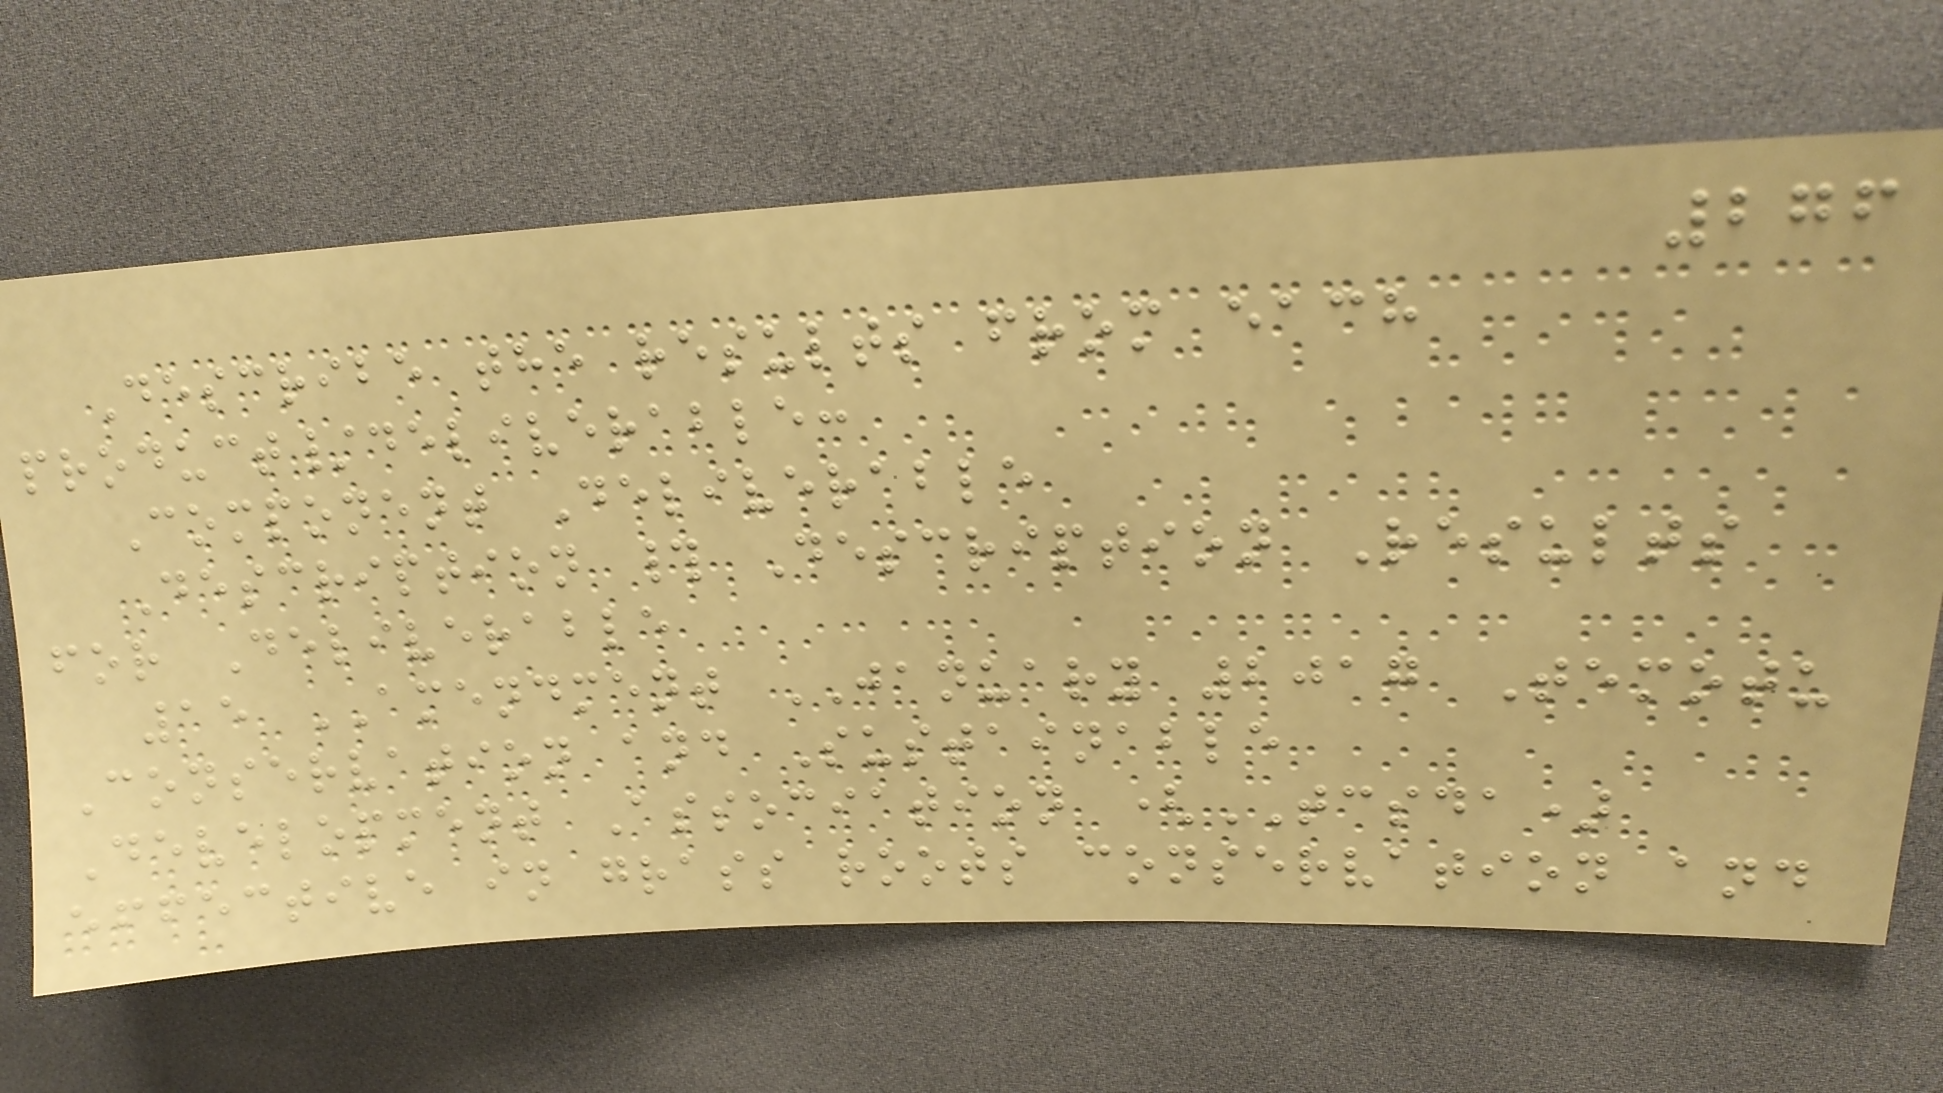276
Describe the results from each
product/deliverable:
Component Deliverable
Description # Description Results
for Deliverable
15 AMENDMENT JANUARY 2017 Temotu
Conservation and Sustainable
Development Association (TCSDA)
effective in grass roots conservation and
